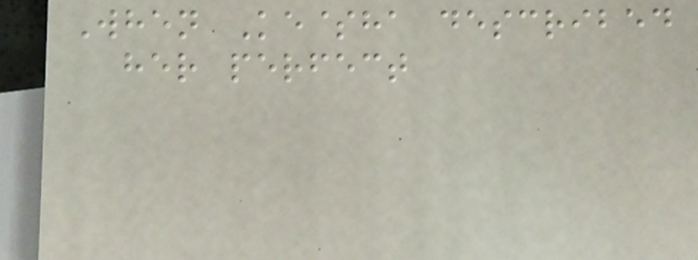When Ke$ha described
her perfect
